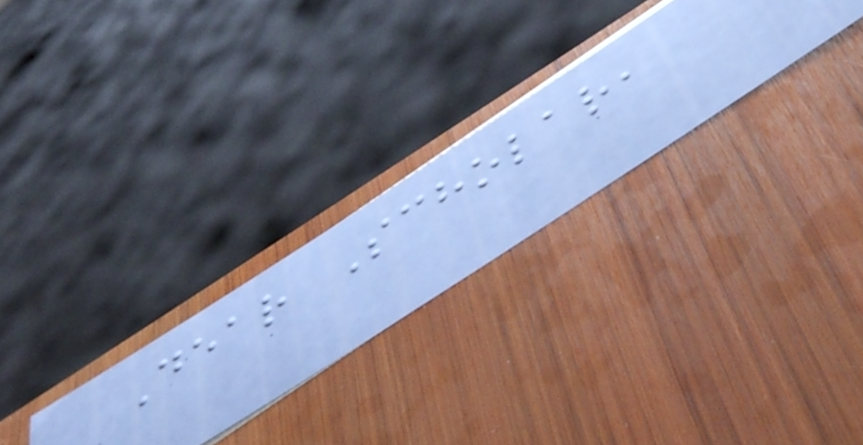Dear Scholar,
